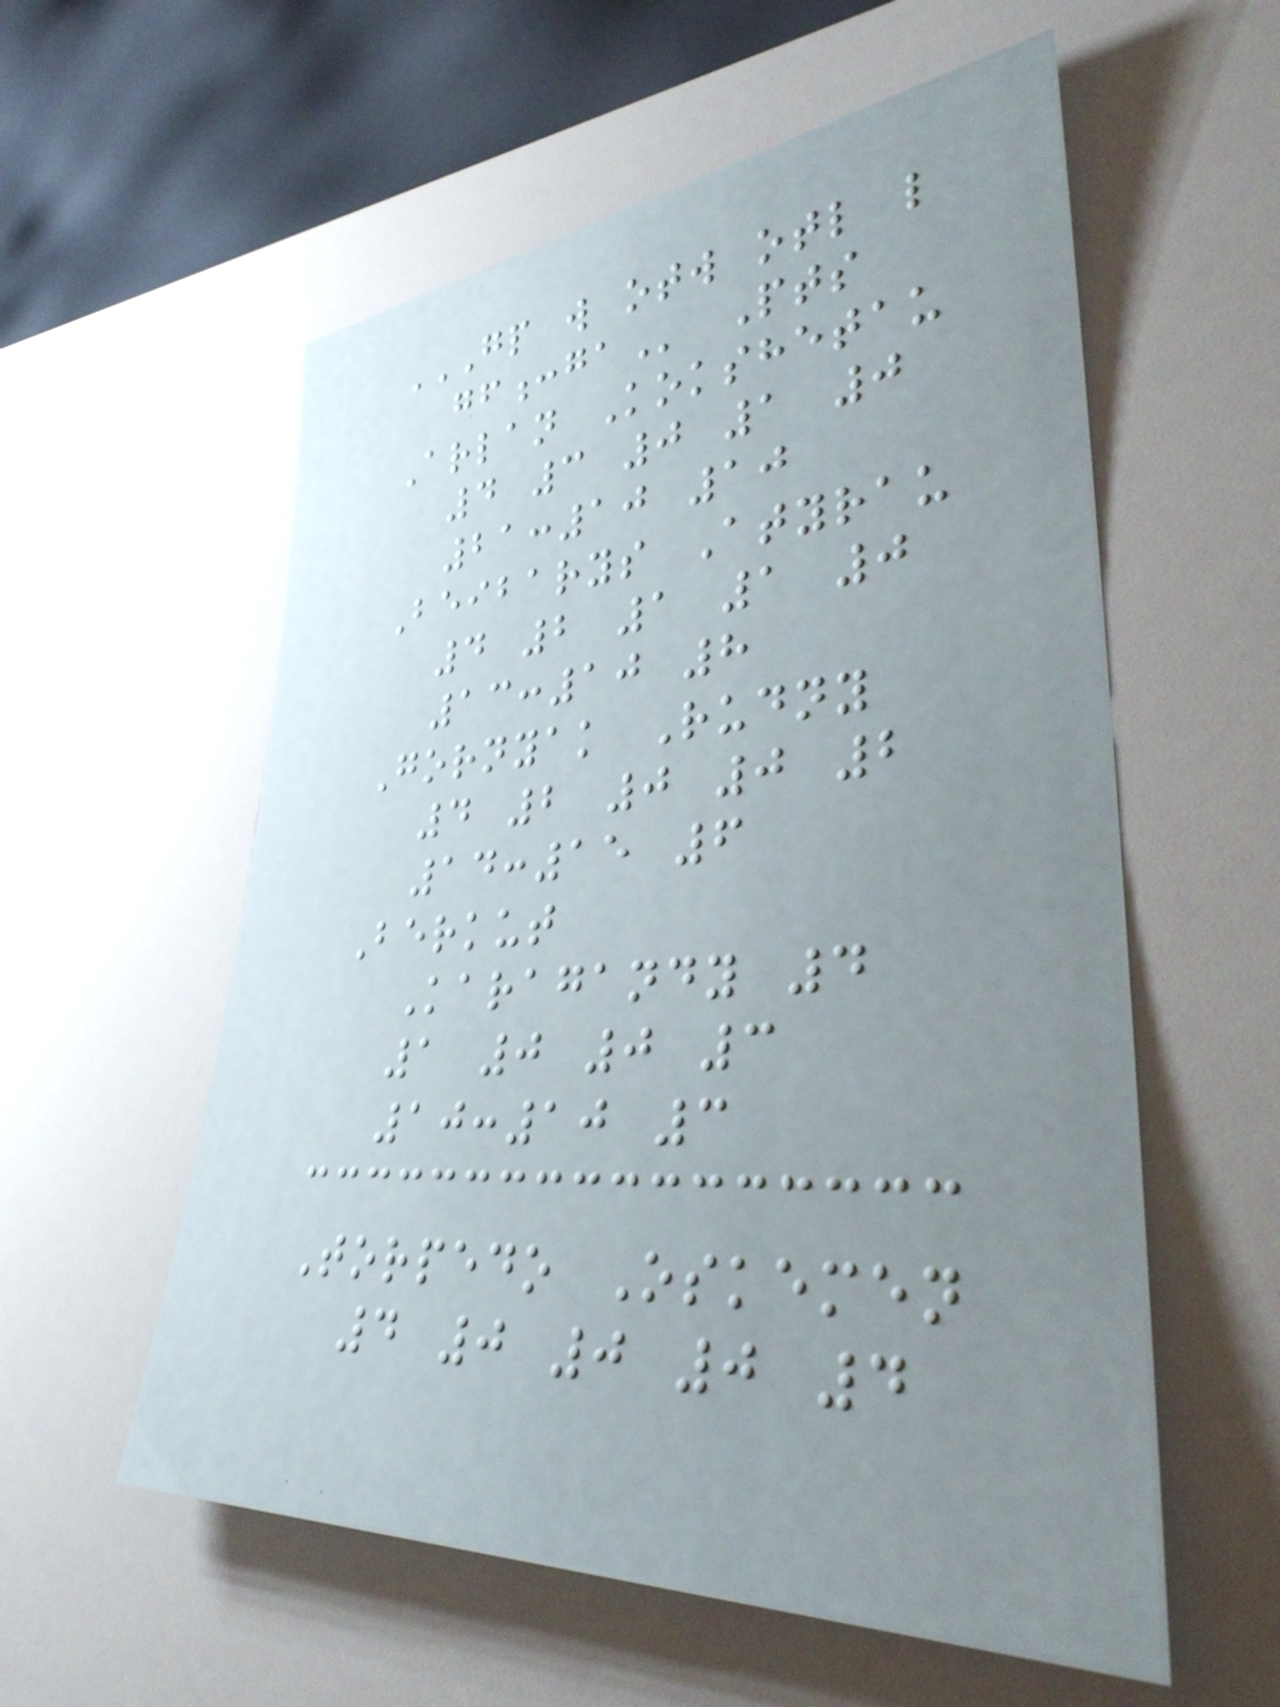GP W OTW OTL L
GF:GA Pts
Arlan Kokshetau
4 3 0 1 0
21:10 10
Beibarys Atyrau
4 2 1 1 0
13:10 8
Gornyak Rudny
4 2 0 0 2
14:15 6
Berkut
Karagandy 4
1 0 0 3
10:10 3
Torpedo Oskemen
4 0 0 0 4
